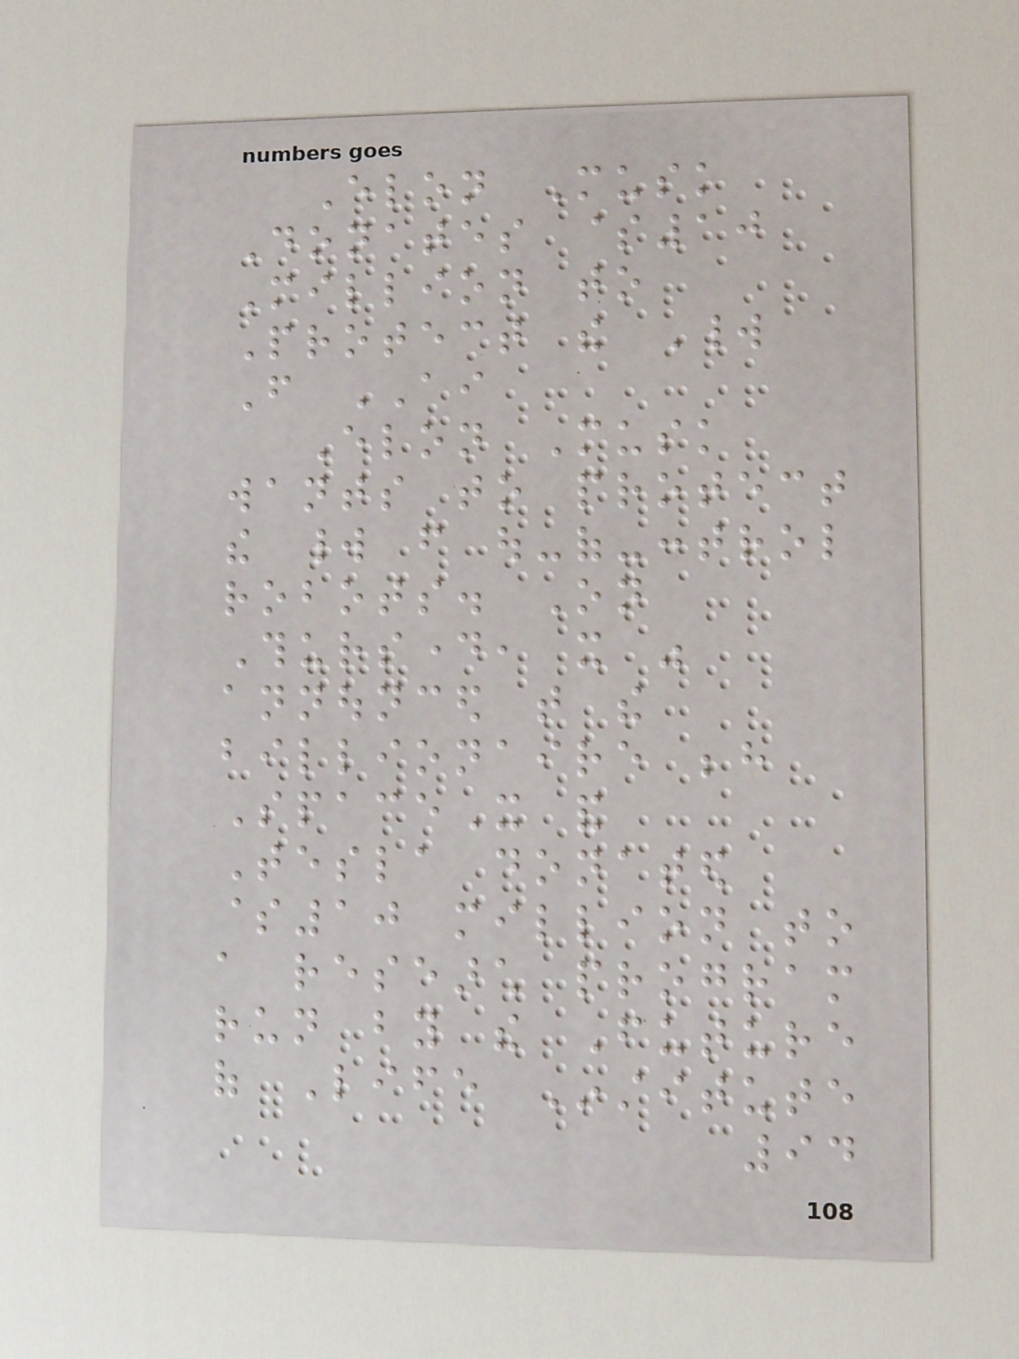Elon Musk
Donates $10
Million to
Protect the World
From AI
Elon Musk
wants to protect
the world from out-of-control
robots. On
Thursday, it was
announced that the
billionaire behind
SpaceX and
Tesla donated
$10 million to
a research program
run by the Future
of Life Institute
94
